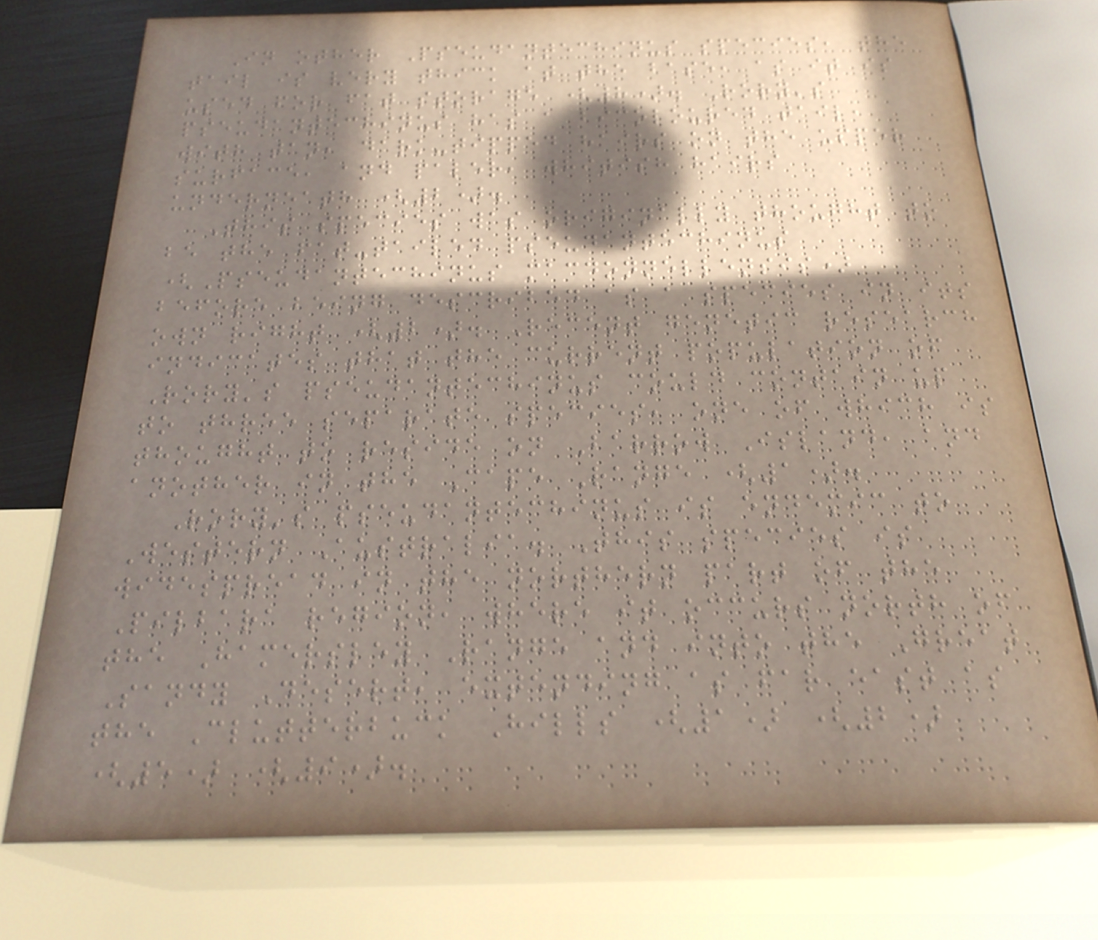In other Pseudantechinus species, the
tail is very thick at the base, as it is
used for fat storage (8). Rory's
pseudantechinus has a bicoloured tail,
with tan, dark-tipped hairs on the upper
surface, and paler, whitish hairs
underneath (2).
This species was originally thought to
be the fat-tailed pseudantechinus
(Pseudantechinus macdonnellensis)
before being described as a species in its
own right (2). Recent genetic research
indicates that the current population of
Rory's pseudantechinus could contain up
to three separate species, one of which is
thought to reside on Barrow Island, and
another in the Cape Range (1).
Rory's pseudantechinus is endemic to
Western Australia. This species is
widespread in the northern part of the
Pilbara region, where it occurs north of
the Hamersley Range and into the Great
Sandy Desert, extending as far east as
the Clutterbuck Hills (1) (2)
(5) (9).
